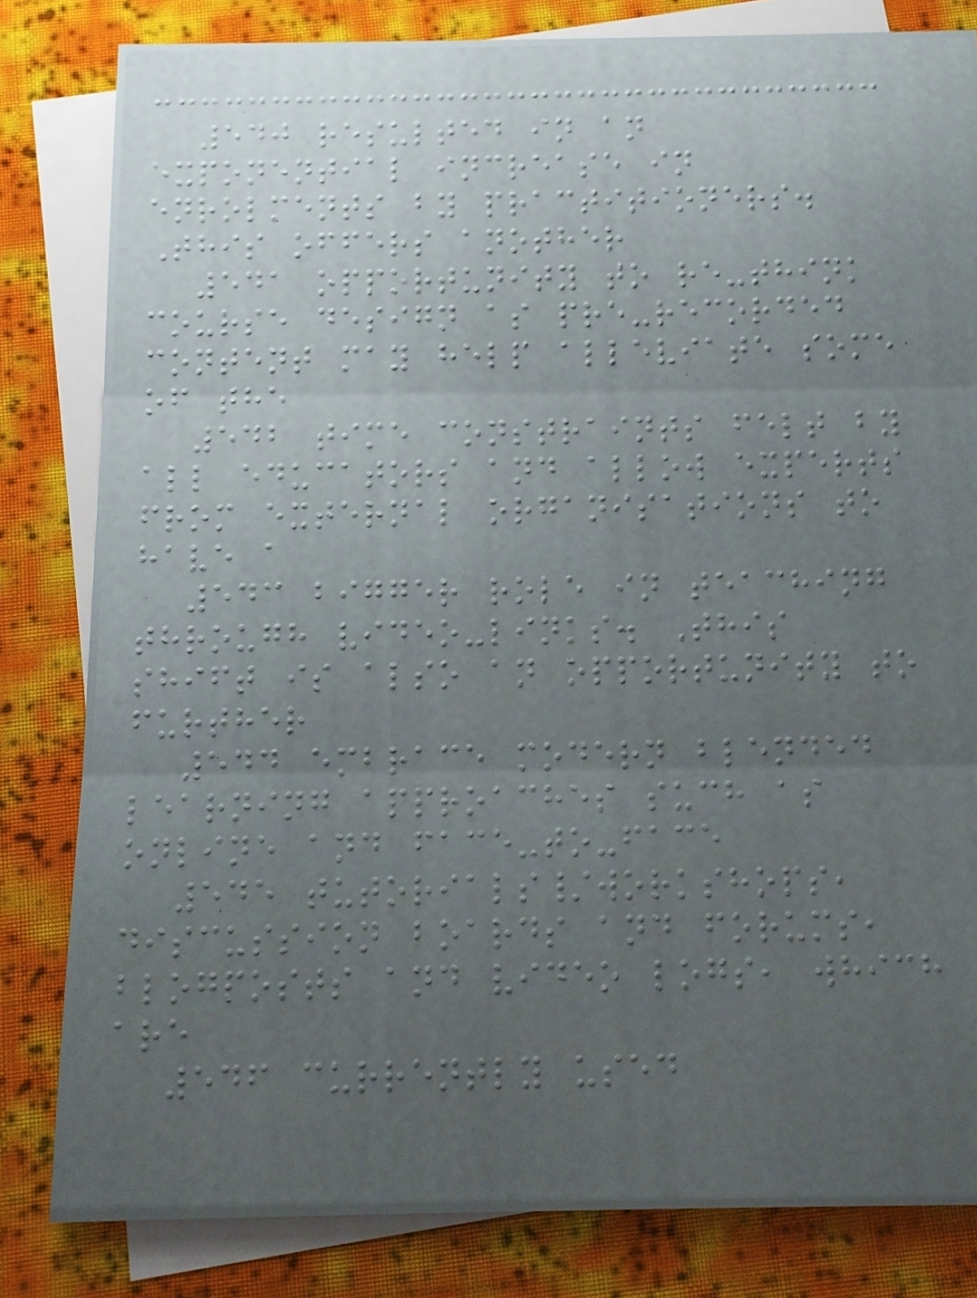540 resulted in an
exponential increase in
enrolments by practitioners.
This offers another
541 opportunity to re-think
course design as pre-recorded
content may help alleviate some
of the
542 time constraints felt by
all educators and allow experts
from external organisations to
have a
543 bigger role in teaching
through video-links. This
shift is also an opportunity to
further
544 embrace modern blended
learning approaches such as
online and face-to-face
545 tutorials/workshops,
discussion boards and forums,
blogposts and video logs, which
are
546 currently used
